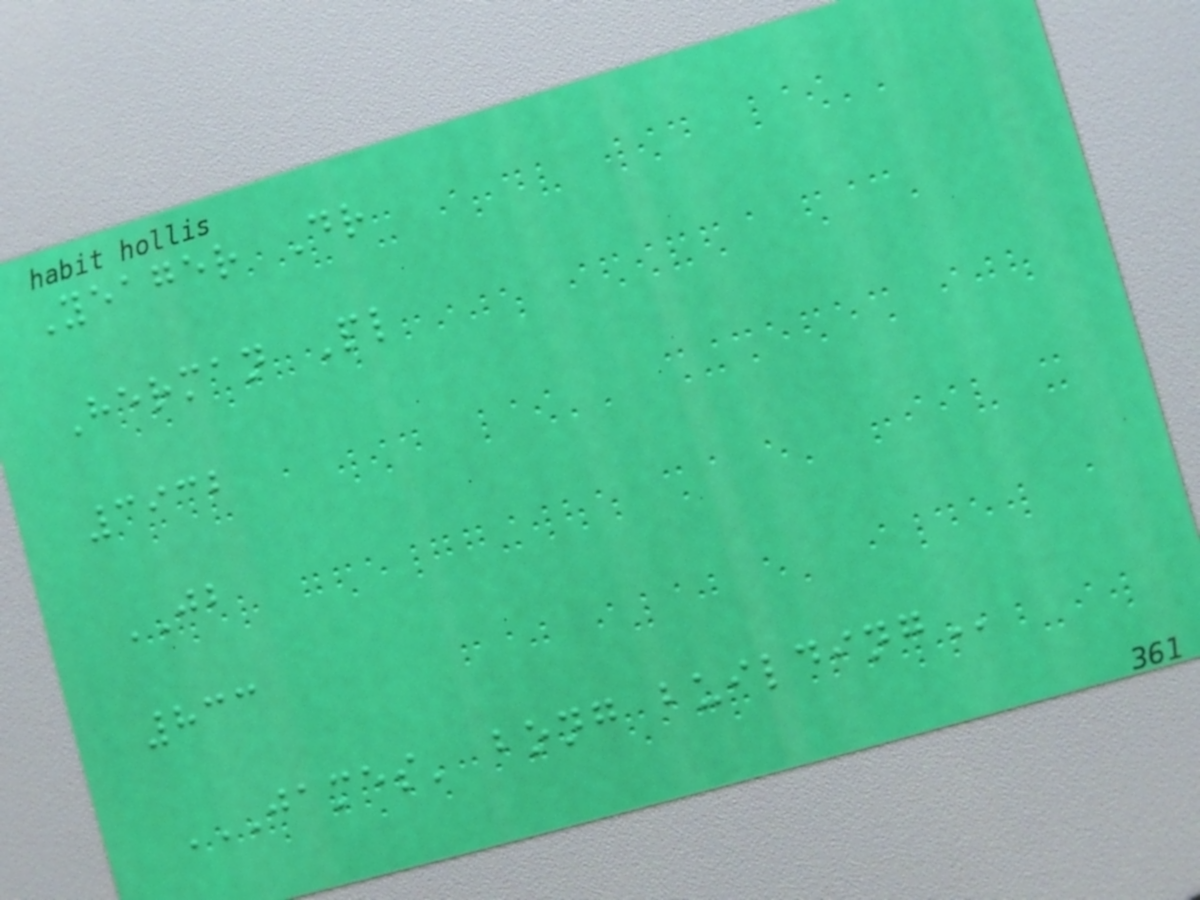Yeager Dr
Herman Pl
3932
JB
833
JAMES' BONG BUILDING
